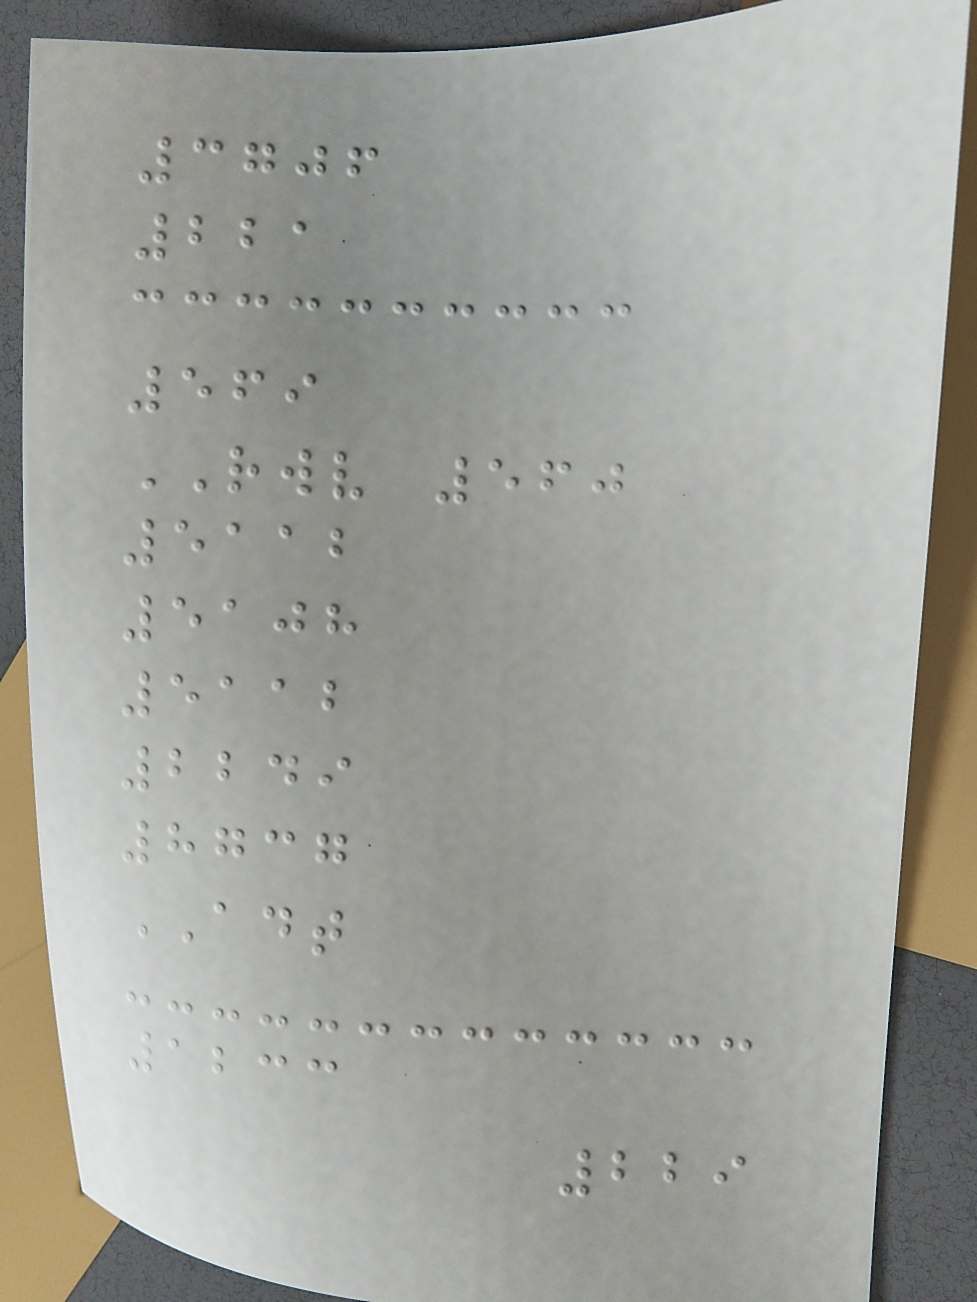3706
221
569
RWV 560
5112
5108
5112
2249
8737
ADT
1233
229
